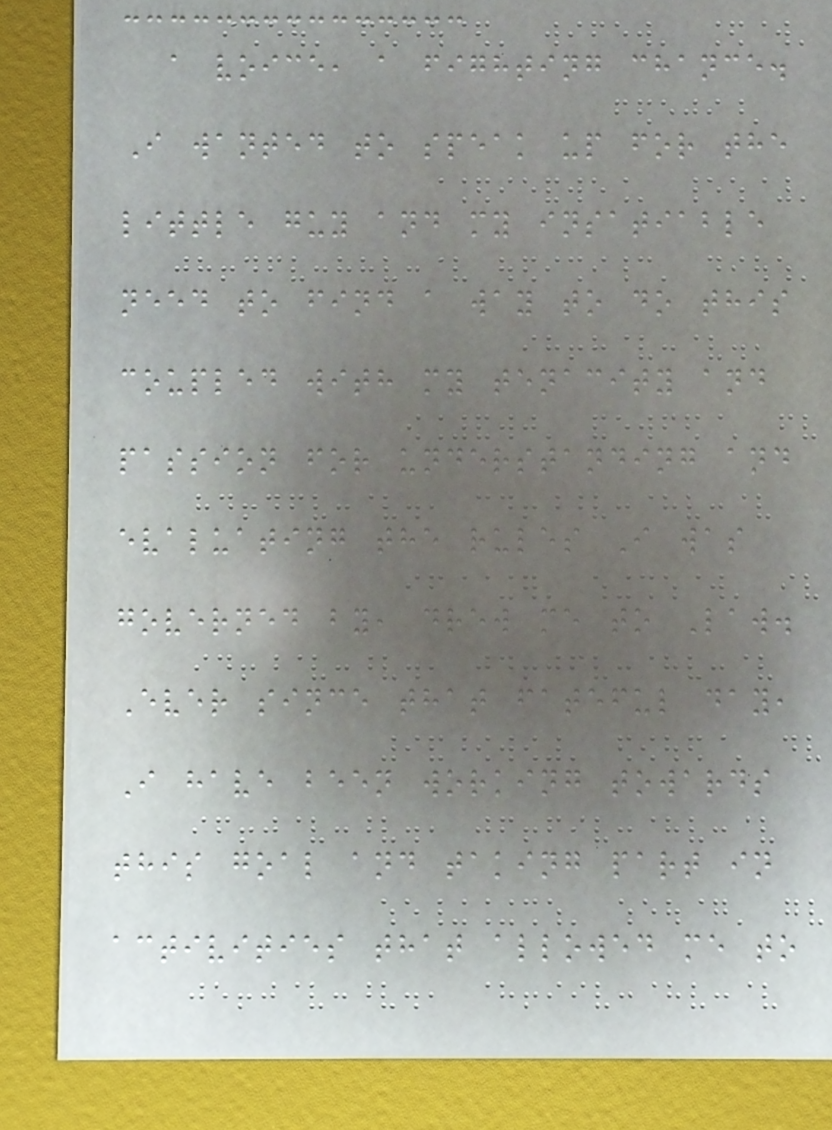a voice, a fighting chance.
I wanted to speak up for the
little guy and my insatiable
need to find a way to do this
coupled with my tenacity and
passion for understanding and
evaluating the rules I was
governed by, drew me to Law.
Ever since that fateful day,
I have been working towards
this goal and taking part in
activities that allowed me to
